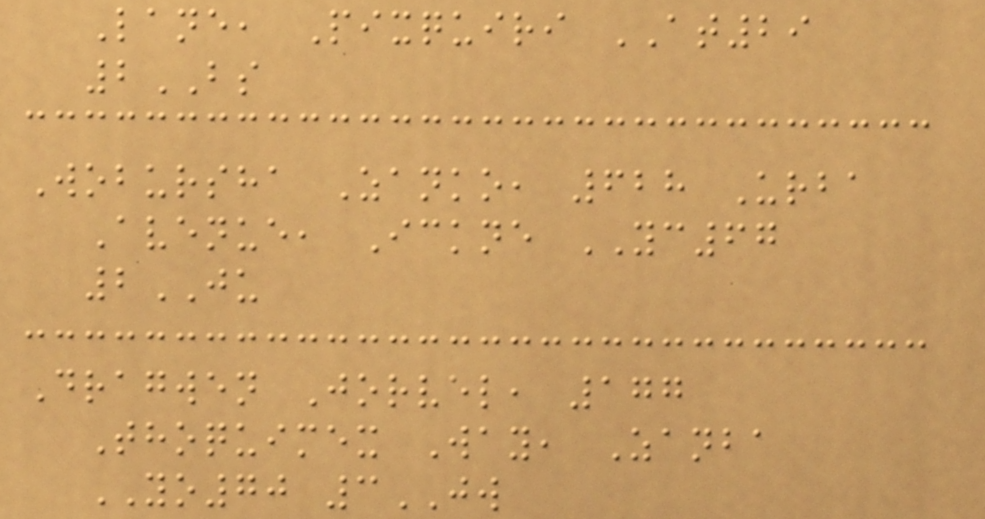Lane, Pixquiri AT29
2BS
Wobursha Zanko, 628 Urba
Avenue, Ickne YC67
2JU
Dragwen Jorvel, 177
Thoquimex Way, Zanba
YO70 3JW
